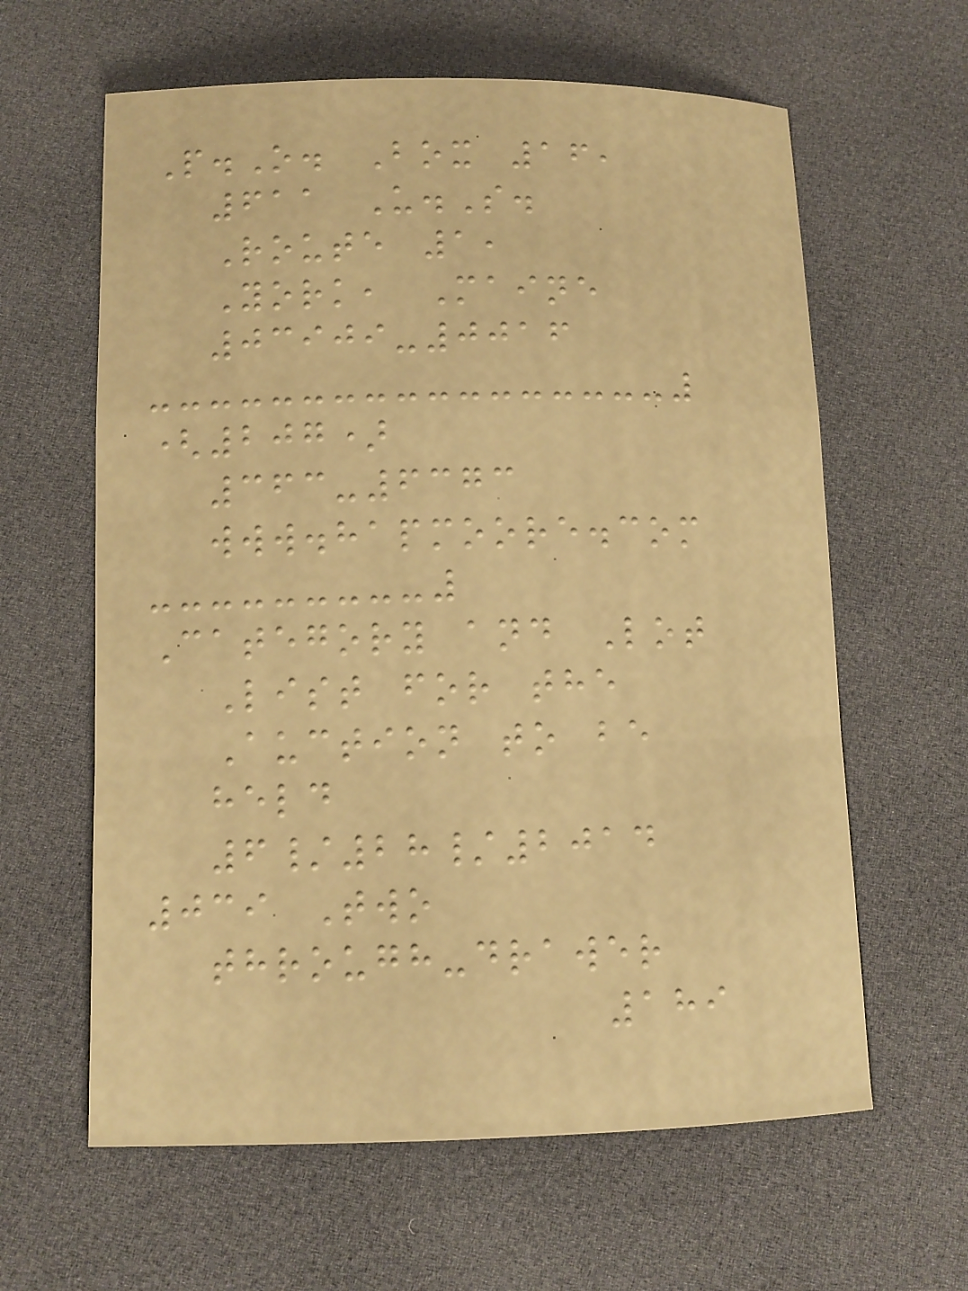P.O. Box 16,
611 U.S.
Route 1,
York, Maine
03909-0016
(207)
363-6373
www.hapmoore.com
Category and Lot
List for the
Auction to be
held
6/28/2014
039 Two
through-drawer
189
